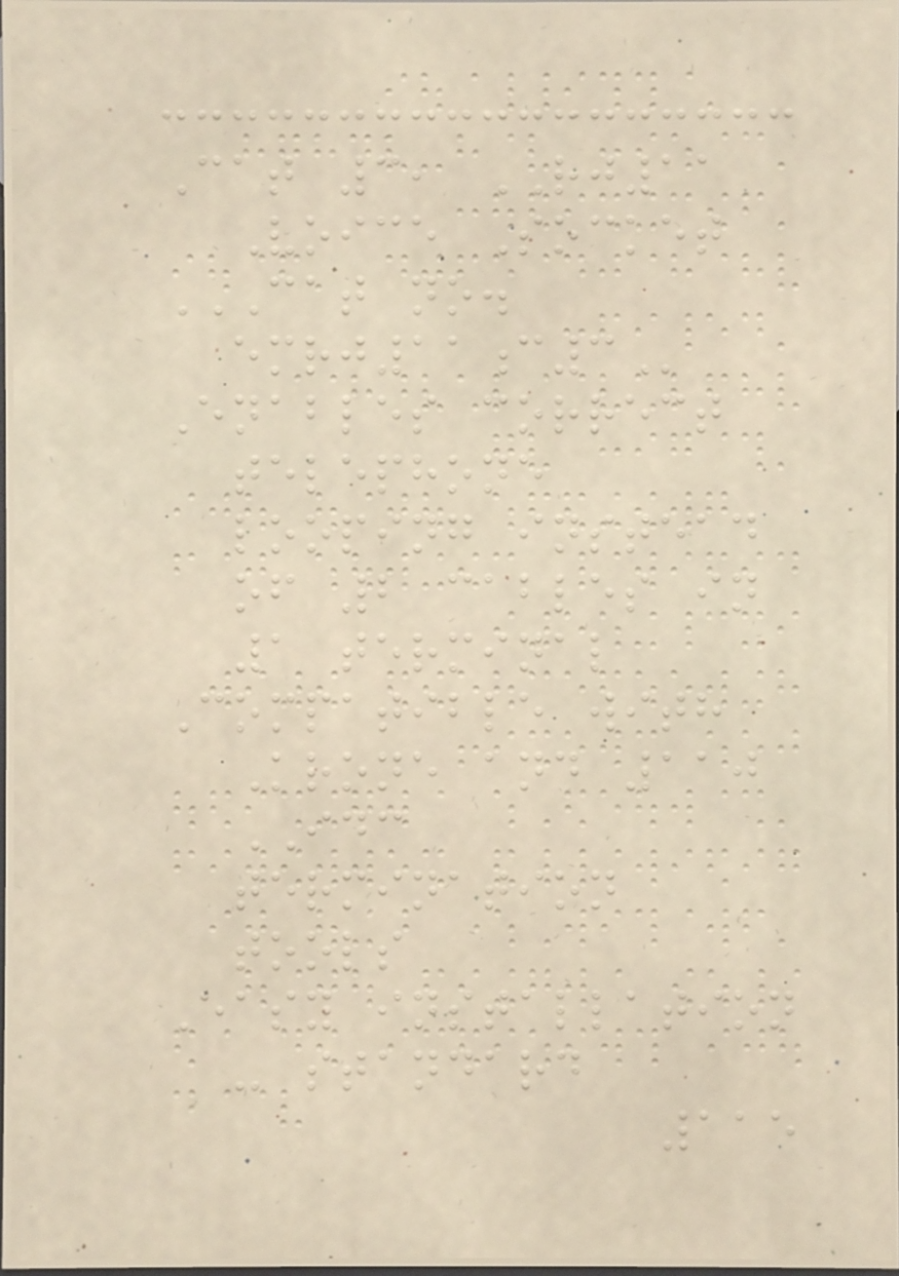Cat 3, RJ11
Voice Socket
CAT NO.
EMRJ11C3
Enables correct
telephone
looping instead
of 2 cables in
1 terminal
Compatible with
Krone and 110
IDC
termination
tools
Easy installation
- standard
115
